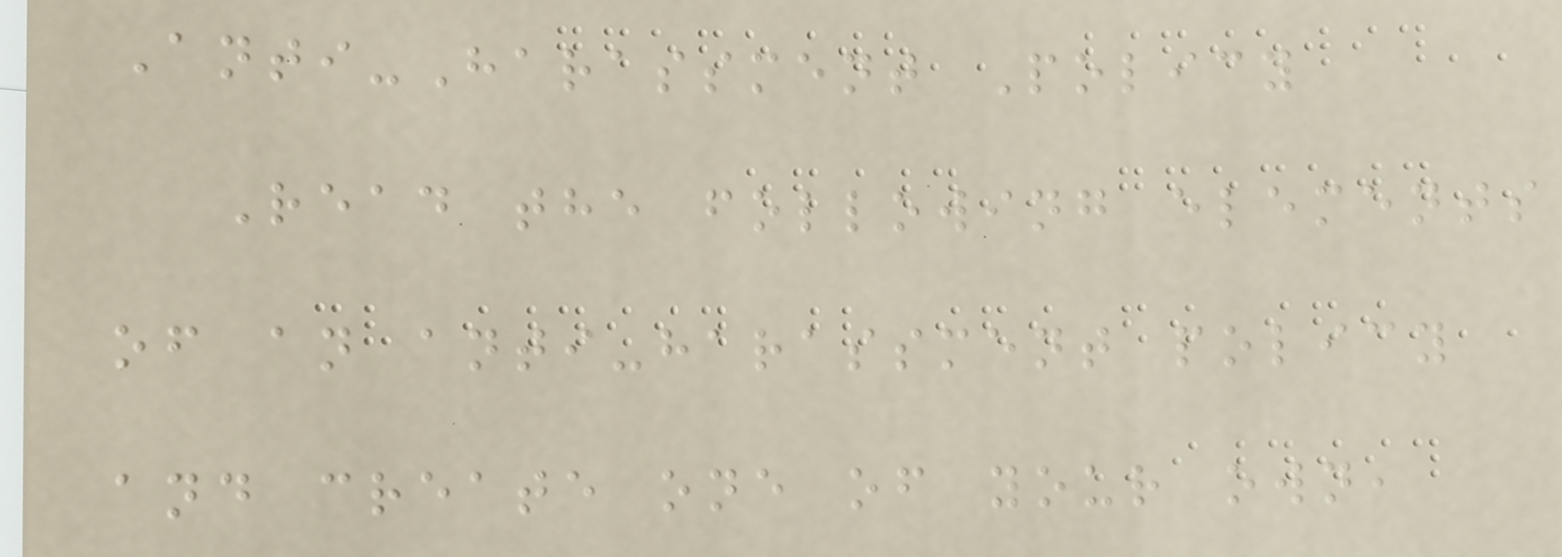Anti-Harassment Policy
Read the following elements
of an anti-harassment policy
and create one of your own,
